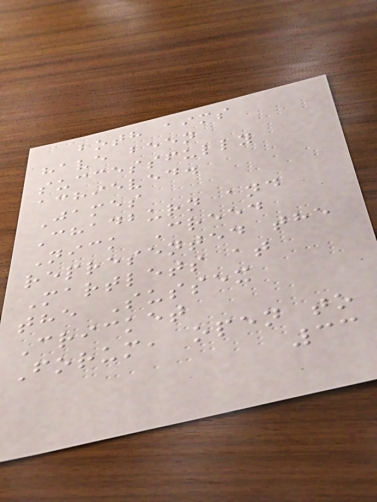both aims
have been
successfully
achieved.
James
Chadburn and
Nick Creed
represented the
Martlets at
the Sussex
Cricket
Forum, open to
33
